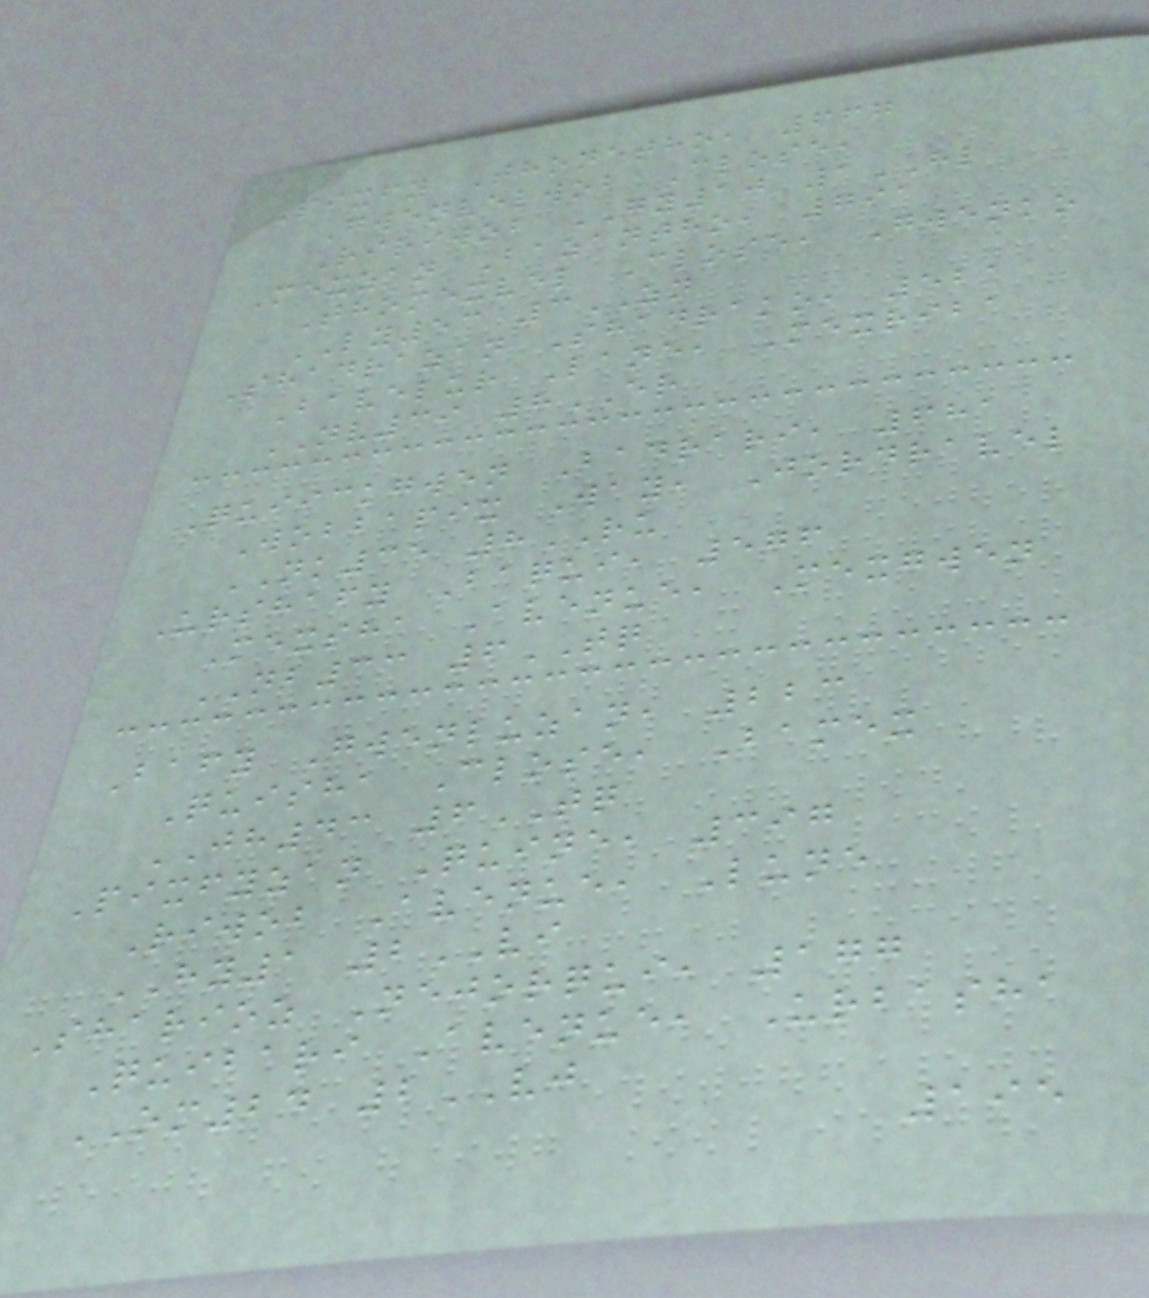Pixfy Thonetho, 667
Gwenvelwob Close,
Ririwob GY10 1HL
Mexzan Bazantho, 791
Thomexvel Close, Gwenko
LY53 3ZN
Shadrazan Shadrako, 521
Bavelur Lane, Mexriba
NV39 8ER
Quiickgwen Badrari, 681
Wobbapix Way, Jordravel
NK35 8RU
Urshafy Baqui, 576
Mexsha Avenue, Mexgwen
NB33 6TQ
Bafy Gwenluzan, 223
Quisha Close, Bamex
JH43 6TQ
Pixfyzan Quine, 397
Riwob Avenue, Lune
HY1 2VI
Sharioz Nejorqui, 177
Quibari Avenue, Urbasha
OM24 2VJ
195
